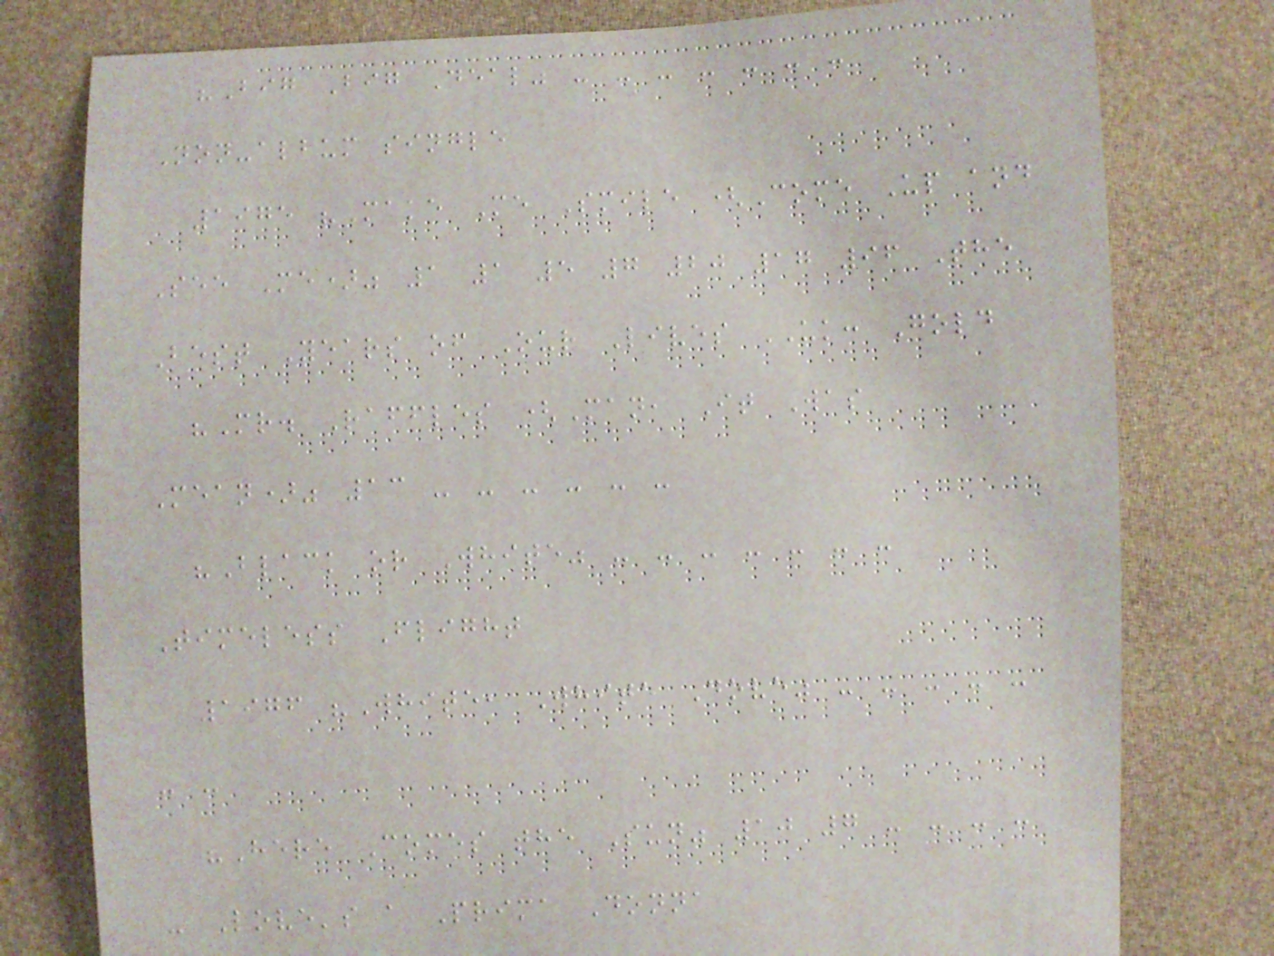"Big Big Deal" - - - - - - -
Non-album single
1975 "Make Me Smile (Come Up and
See Me)" 1 1 5 7 20 17 96 The
Best Years of Our Lives UK: Gold
"Mr. Raffles (Man, It Was
Mean)" 13 - - - - - -
"Black or White" - - - - - - -
Timeless Flight
1976 "White, White Dove" - - - - -
- -
"Here Comes the Sun" 10 7 - - - -
- Love's a Prima Donna
